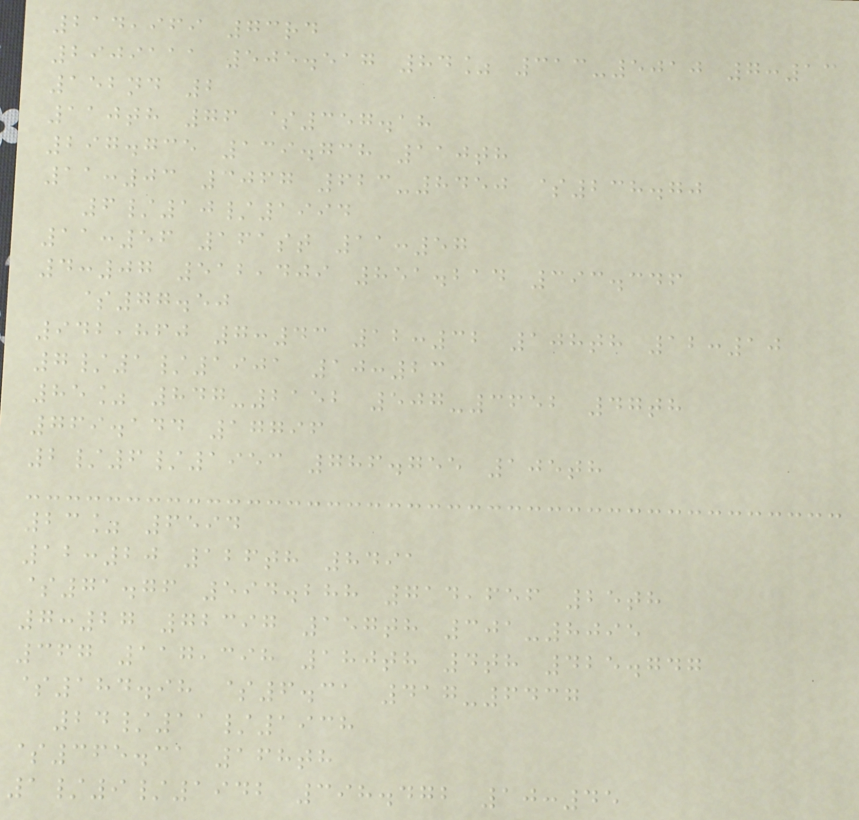214,969 73rd
2909111 505.517 84% 313-5010 7:13
152nd 2
110th 76 $357.18
297.735 139.738 110th
11:03 3067 623-8450 $238.70
6/10/1994
11:56 161st 11:57
4:07 512,409 851.214 393.346
$77.50
942,860 7:43 12:32 108th 12:10
7/1/1901 10:23
85% 847-2152 507-3652 47th
769.144 17796
2/6/1953 786.755 105th
23% 6594
12:20 126th 8491
$71.76 594.288 714,656 25th
7:27 72397 157th 301-8095
367 117,398 180th 4th 425.747
$184.98 $6.31 417-6437
24/11/1938
$365.31 168th
1/9/1942 398.472 10:45
